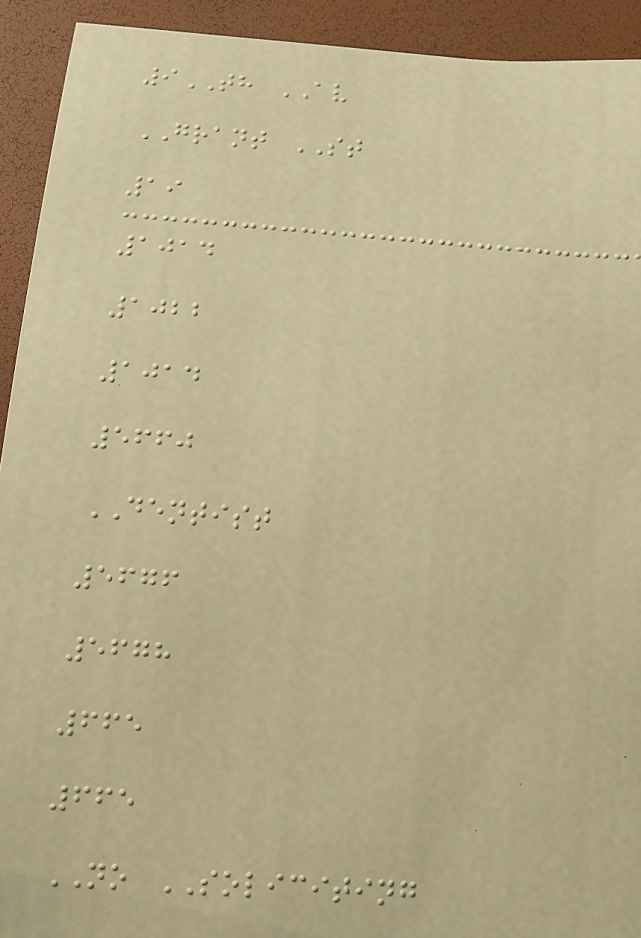9TH AV
GRANT ST
19
1014
1022
1014
5660
DENTIST
5676
5678
665
665
NO SOLICITING
